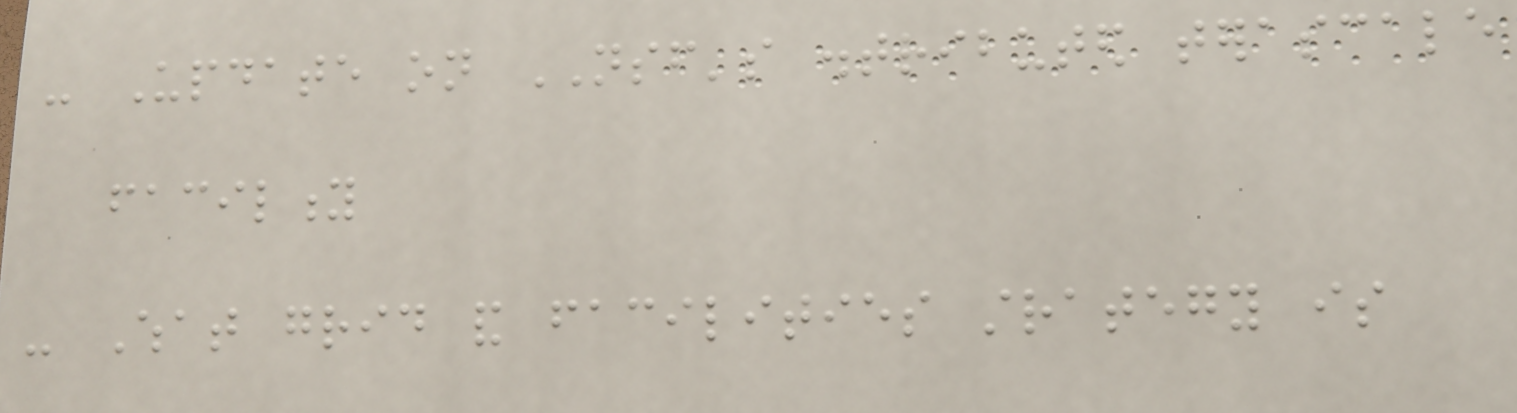- Update on NSF's distributed terascale
facility
- What grid and facilities strategy is
